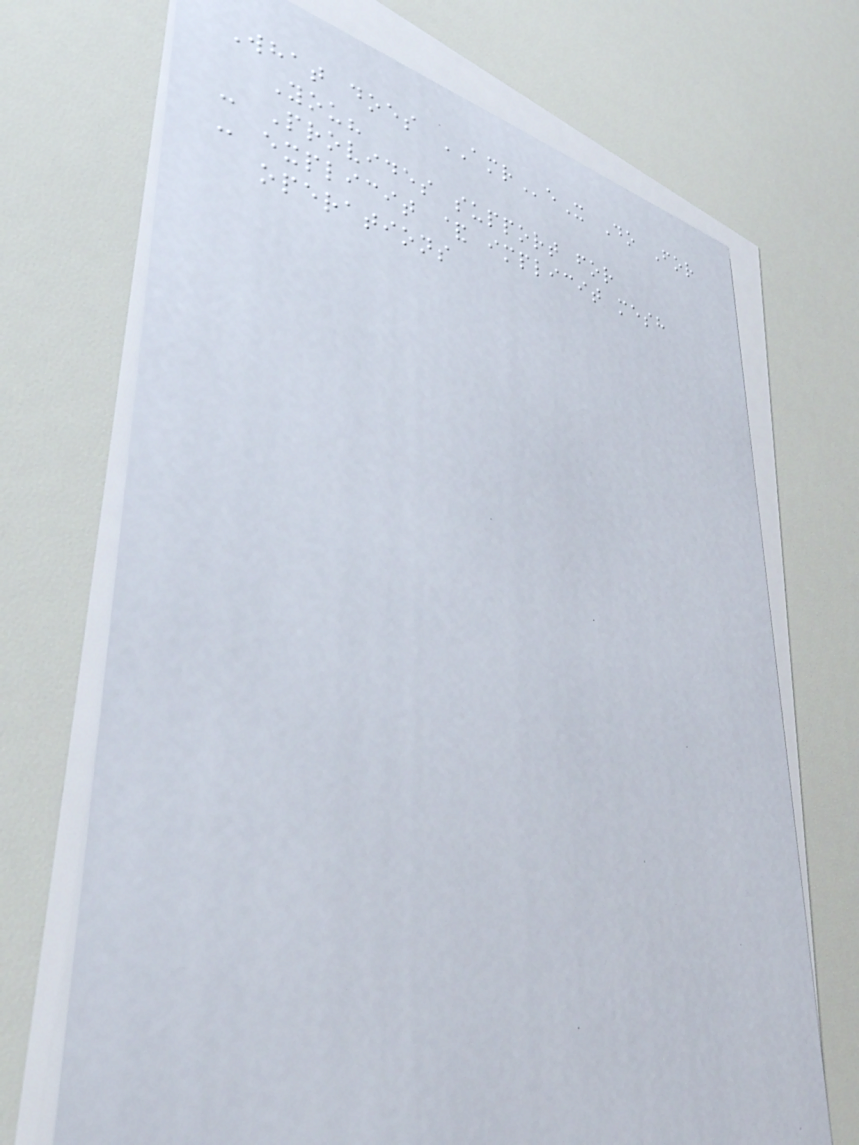What does AMReX Do For
You?
- Provides support for
- explicit & implicit mesh
operations
